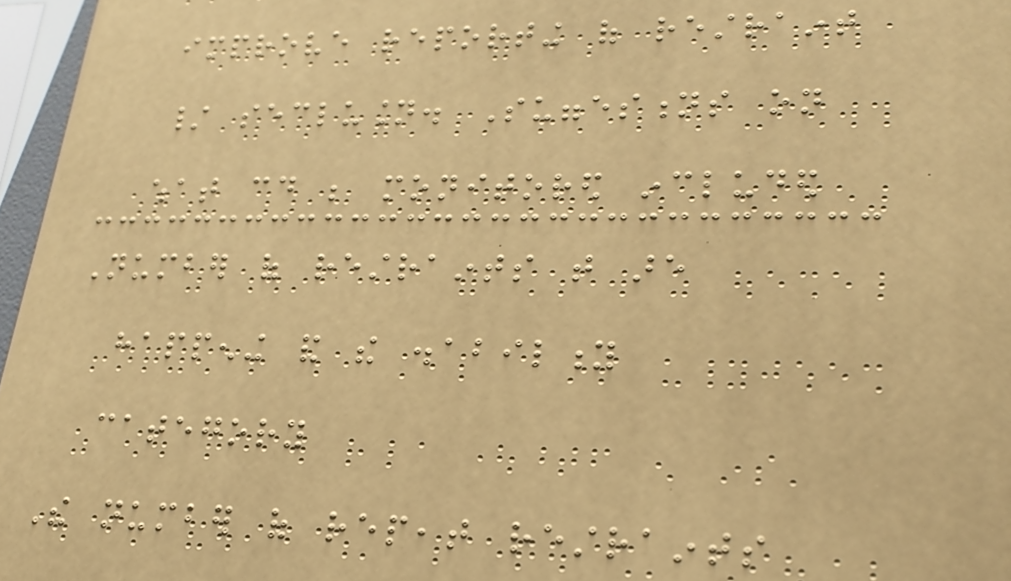improve reporting of restraint
/ seclusion. Suggestions on
what could be monitored included
Number of restraints that are
happening and the disability
category
The number of repeat restraints
